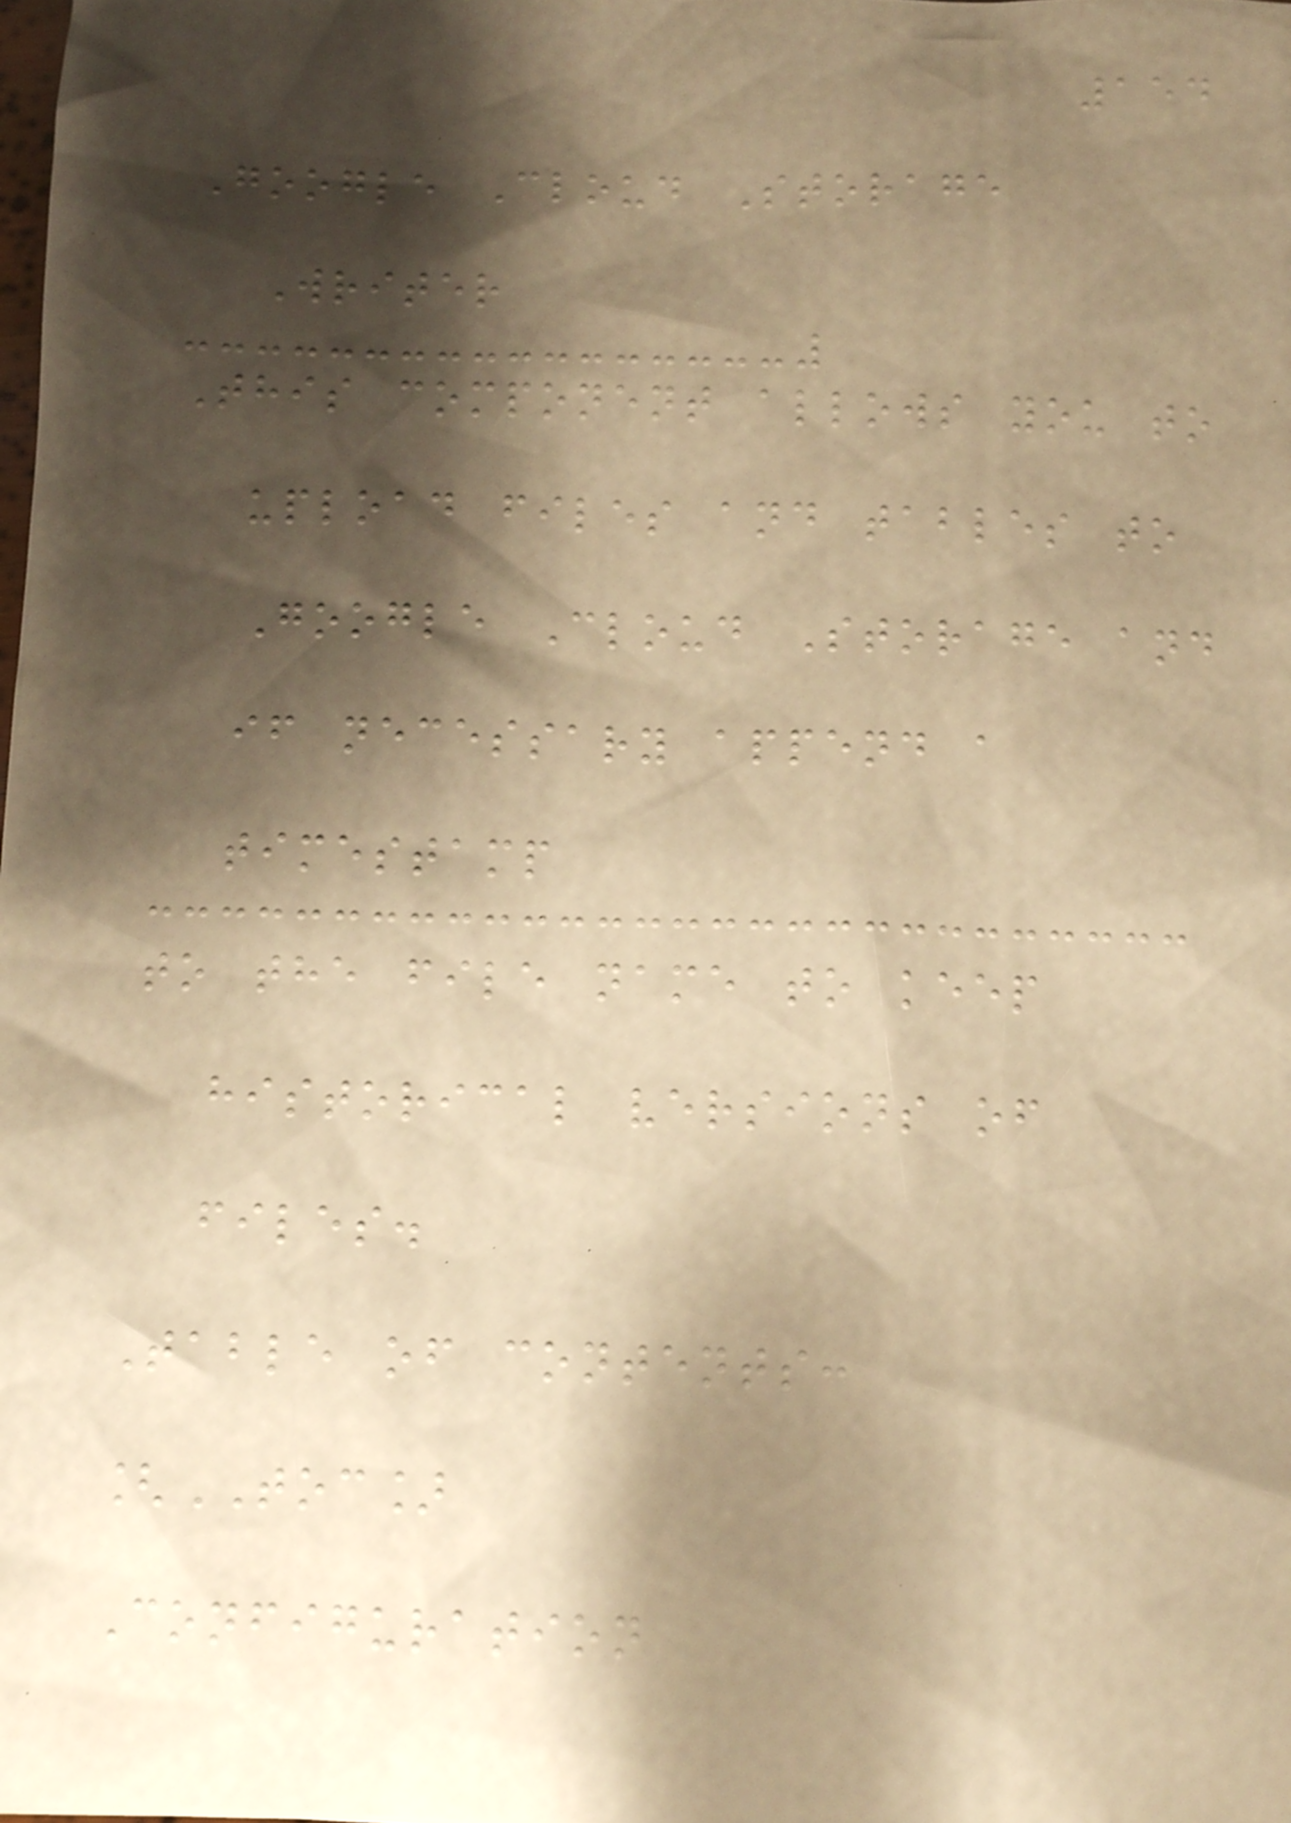154
Google Cloud Storage
Writer
This component allows you to
upload files and tables to
Google Cloud Storage and
if necessary append a
timestamp
to the file name to keep
historical versions of
files.
Table of contents:
[TOC]
Configuration
